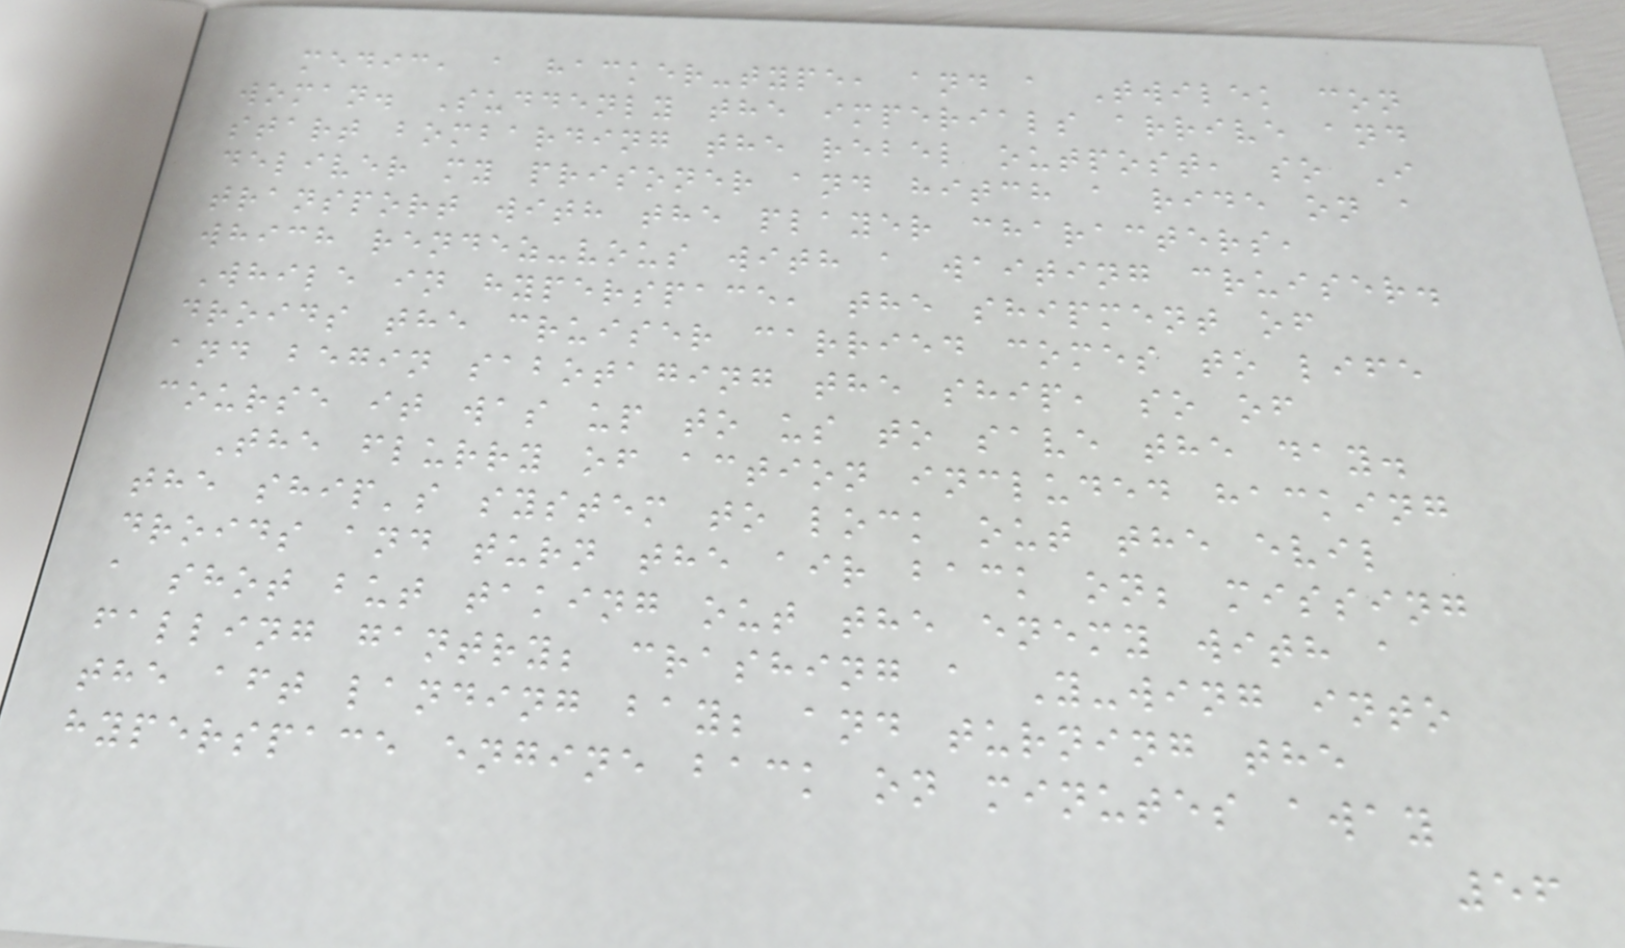medic, a hacker-type, and a Twilek con
woman. Suddenly the imperials arrive and
start bombarding the rebel outpost, so I
deliver my prisoner and hitch a ride on a
transport with the player characters,
which rendez-vous with a waiting cruiser.
While in hyperspace, the shipment of
droids the cruiser carried comes to life
and begin sabotaging the ship, so of
course it was up to us to save the day.
The flurry of action included hacking
the ship's system to lock out the evil
droids and turn the air back on; missing
a shot but taking out the enemy with a
falling gantry; crashing a Y-wing into
the aft landing bay; and turning the
hyperspace engine back on minutes away
56
